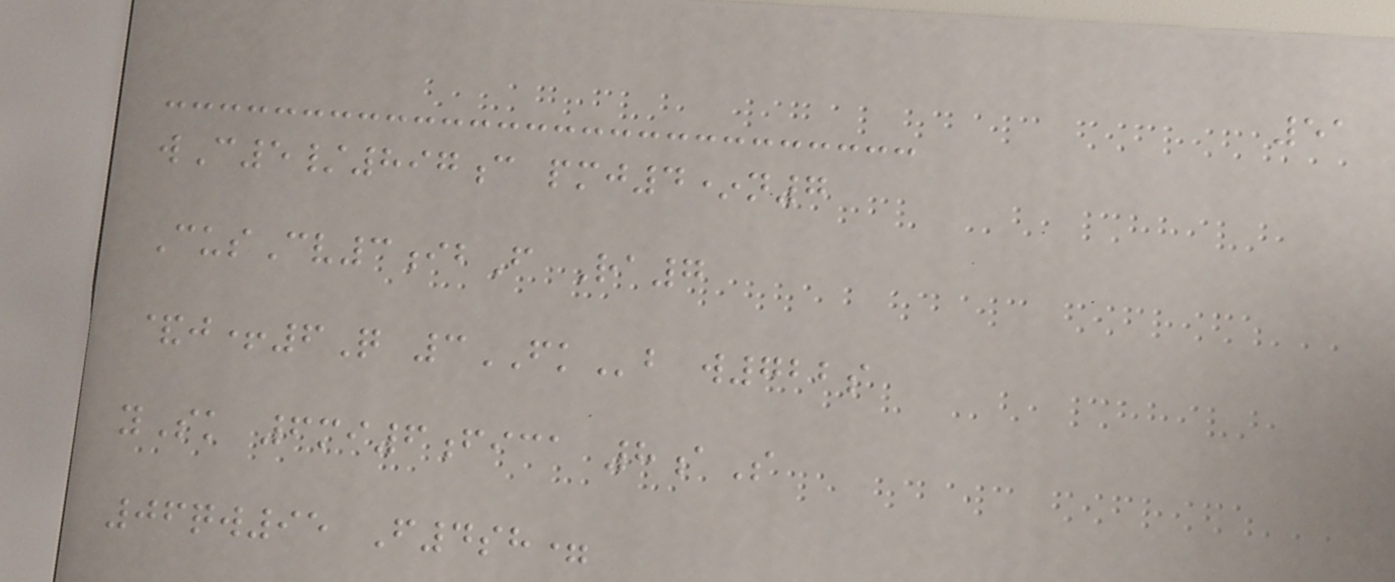51
wC5/897c pmj4*n7
CusCv3ibF Ra7
&j+6Q 3FKb w722s
ySk 6mi6fica 8aS
06qw95 F4sh=
